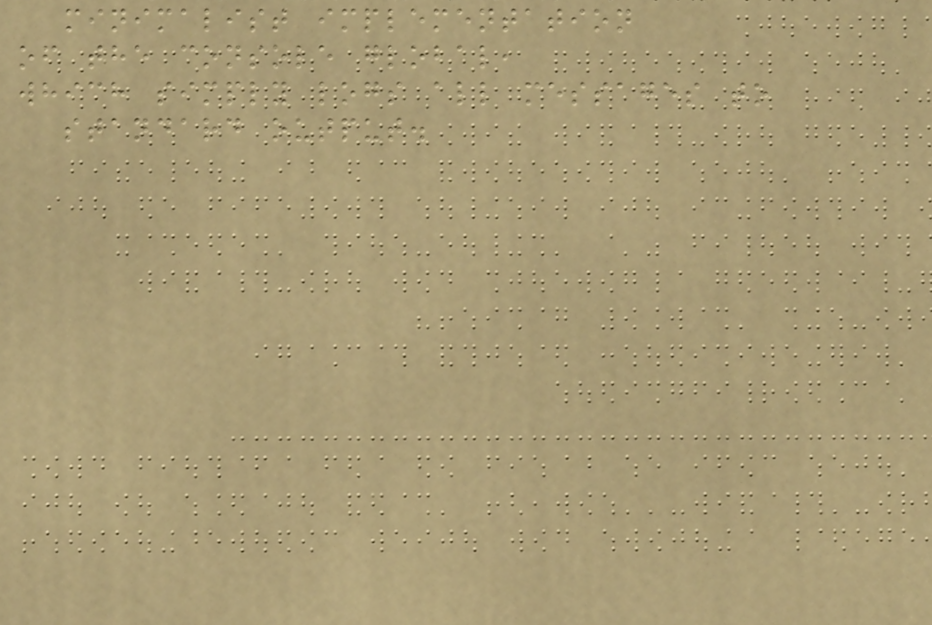minimalist implementation
of the console global,
which simply logs all messages to
standard output.
